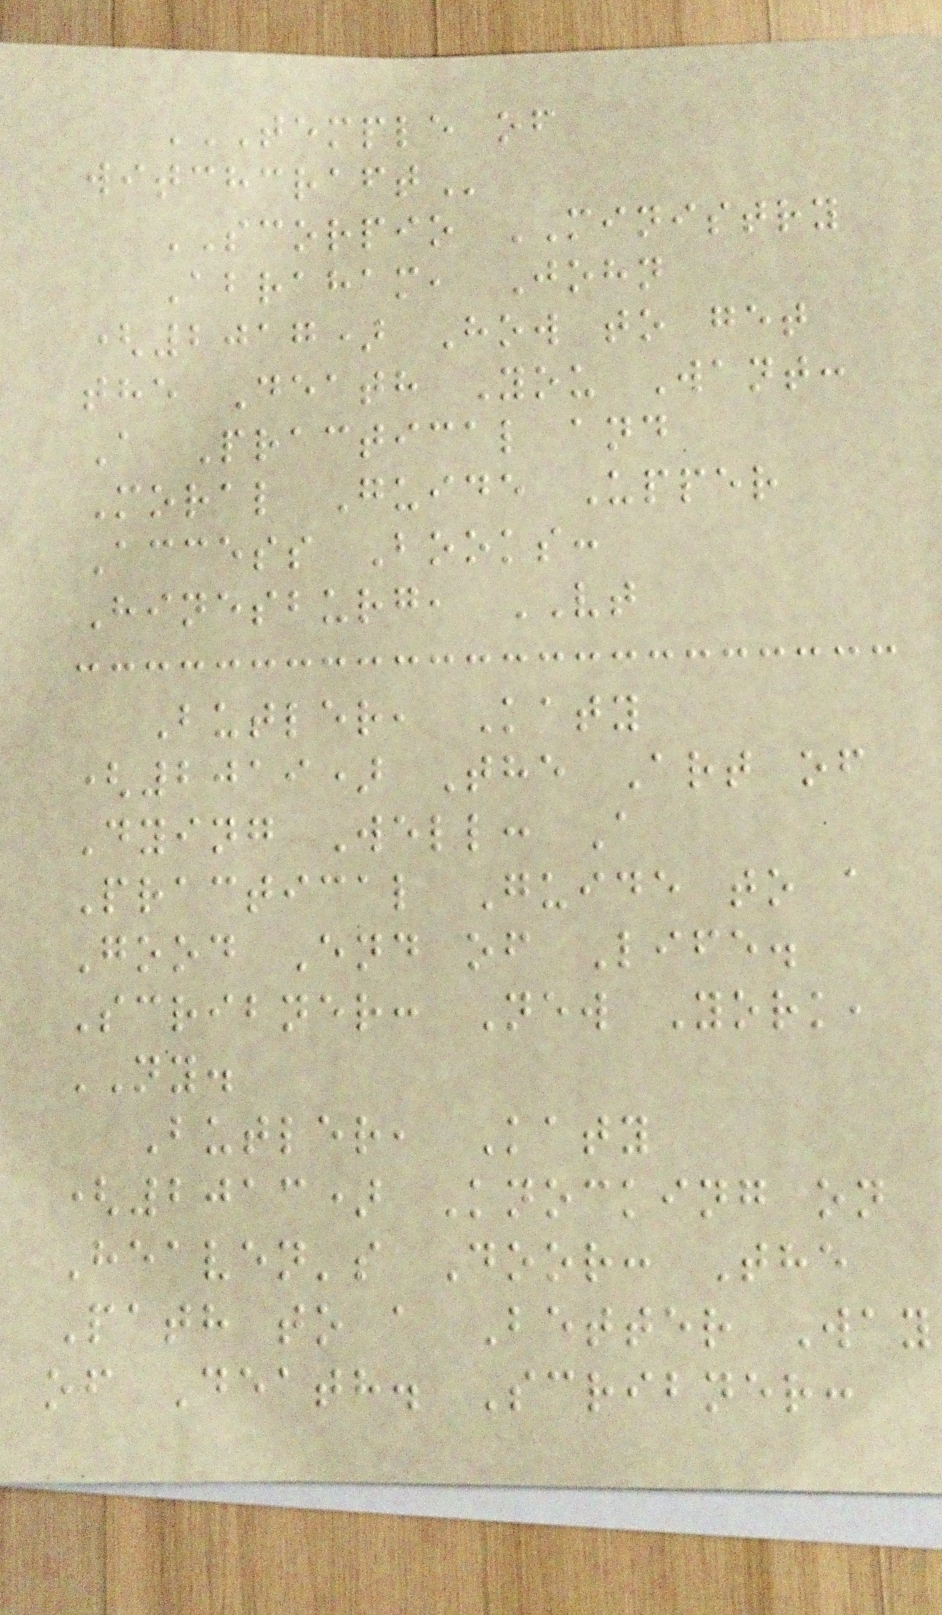TEMPLE OF
WITCHCRAFT
SCORPIO MINISTRY
Abraham, John
(2017) How to get
the Death You Want:
A Practical and
Moral Guide Upper
Access Books:
Hinesburg, VT
Butler, Katy
(2019) The Art of
Dying Well: A
Practical Guide to a
Good End of Life.
Scribner: New York,
NY.
Butler, Katy
(2013) Knocking on
Heaven's Door: The
Path to a Better Way
of Death. Scribner:
